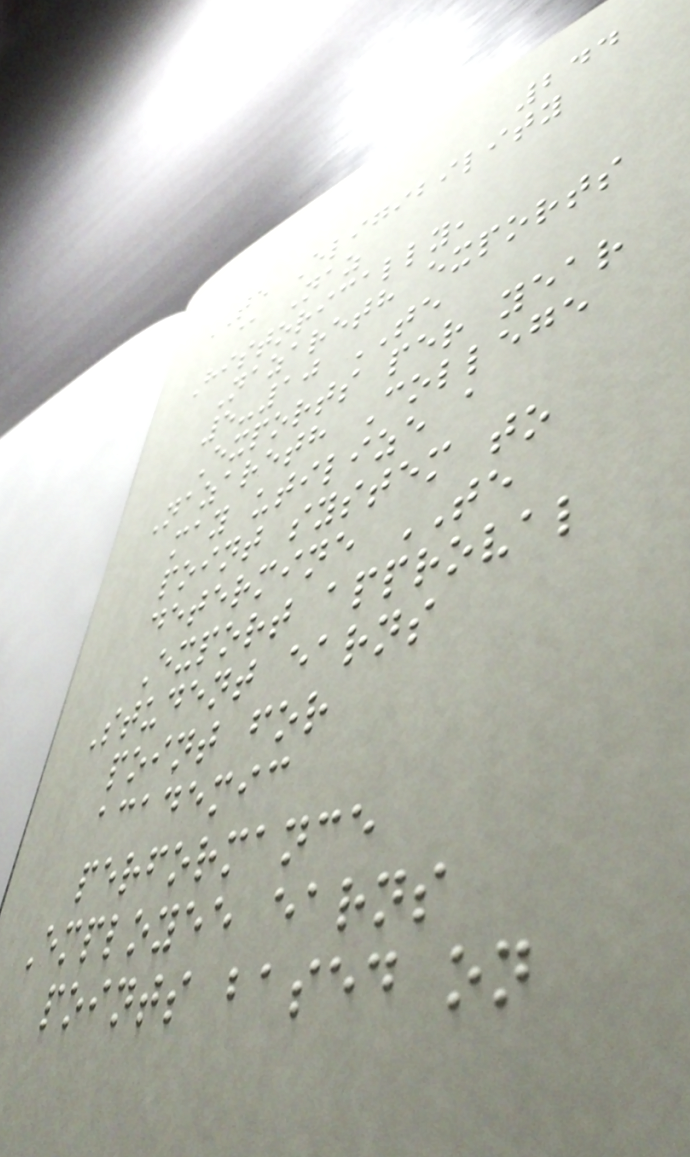244
TE Eligibility
@ Naz
Historically,
Nazareth exports
5-10 TE
Exports per year
Nazareth College
may utilize a
point system to
determine TE
Export approval
Student earns
point for
academic
performance
Employee earns
points based on
